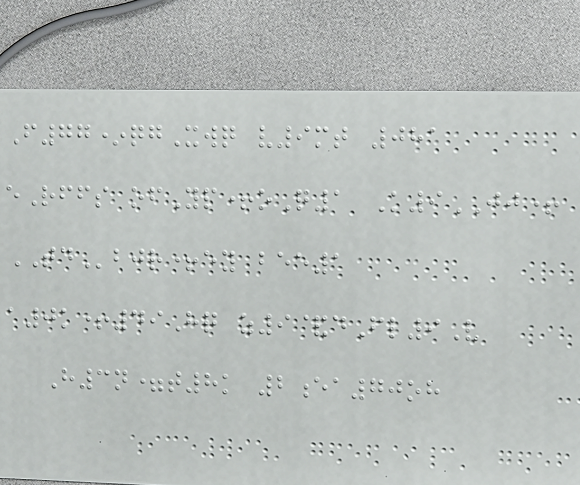F77*qgXwq v9mt 081
eRffs ofYp+oQ1 K9JJ+
TDbjr+ey bee1
a0k+49Hq z9&dFl9V
H3n=t8k 2ea70oh
